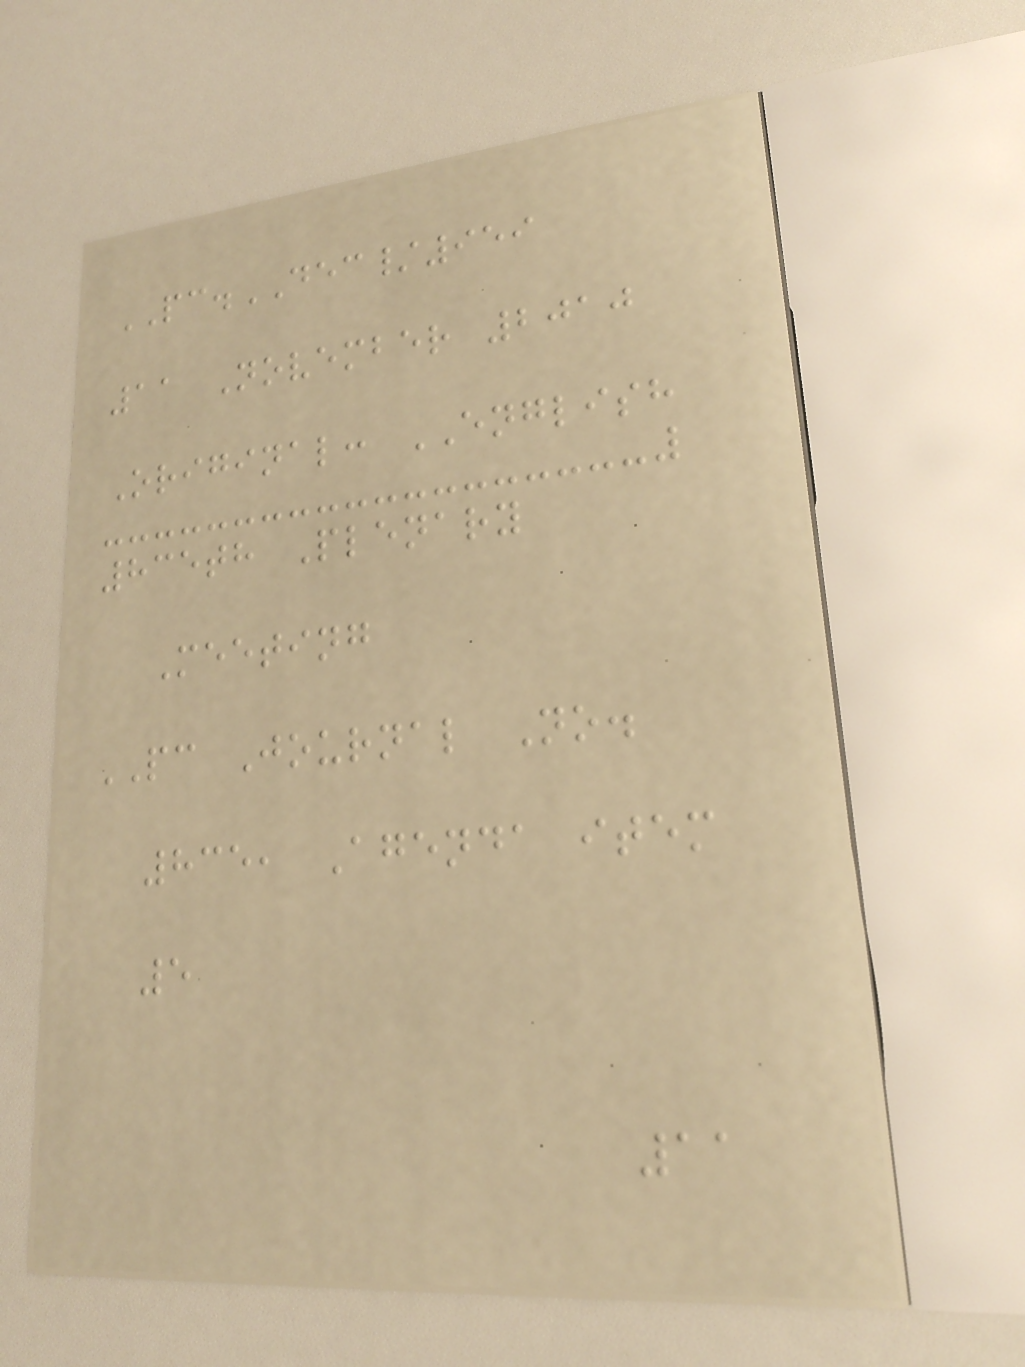PC.DEC/959
11 November 2010
Original: ENGLISH
835th Plenary
Meeting
PC Journal No.
835, Agenda item
5
11
